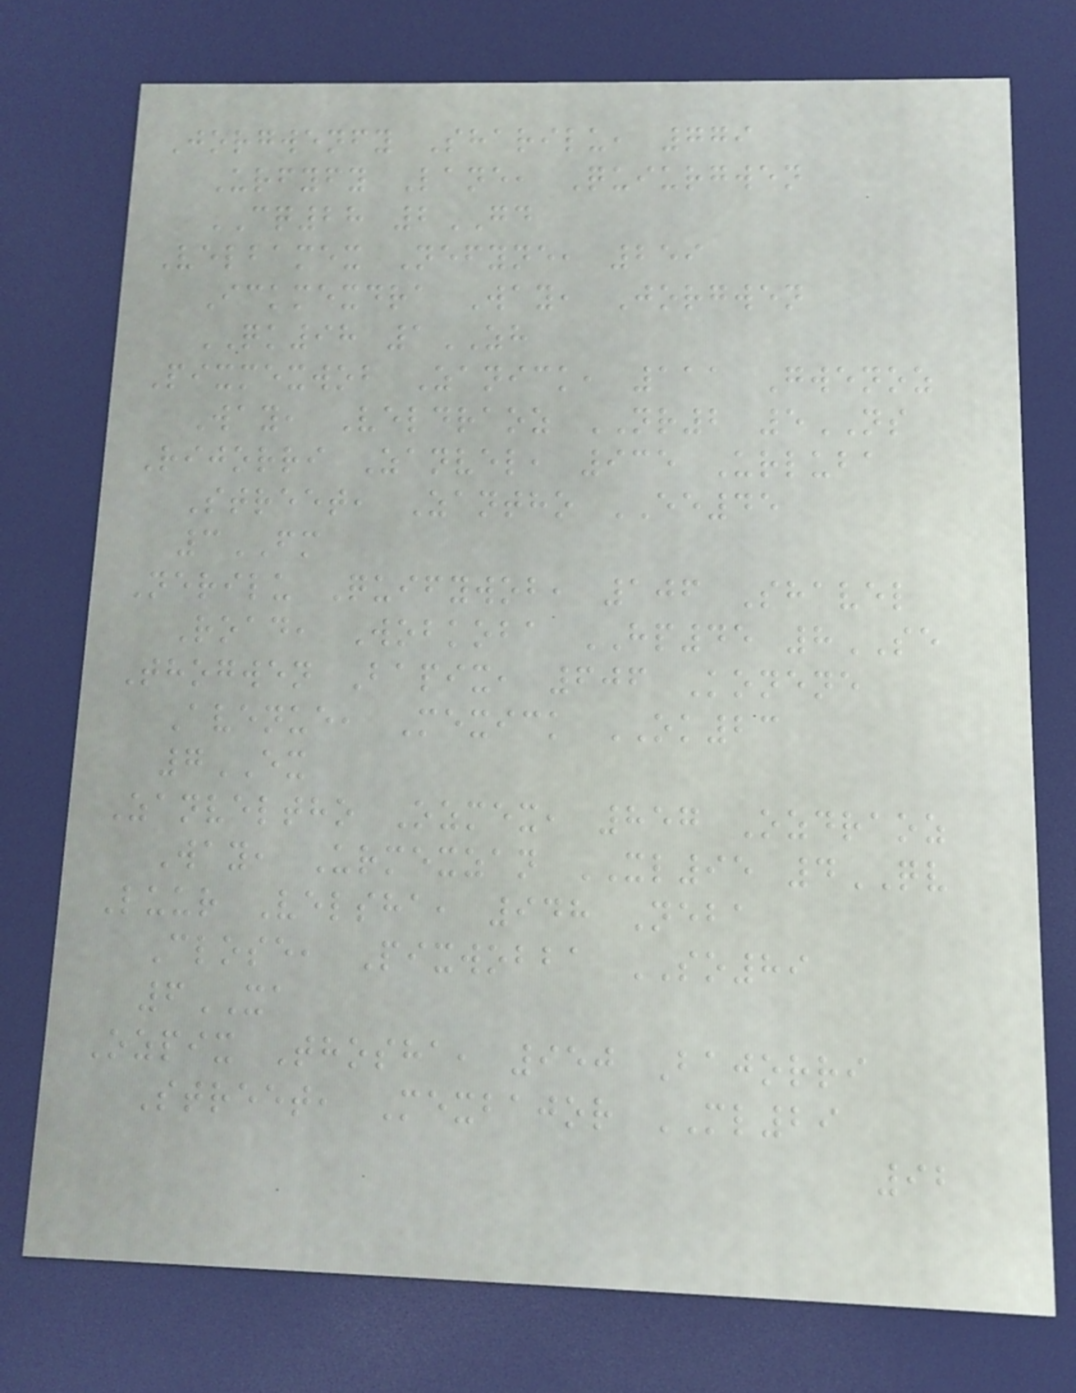Jorgwenfy Sharilu, 779
Urfyfy Lane, Quiurgwen
CQ28 2GD
Velbamex Nefyne, 259
Ickmexdra Way, Jorgwen
QK98 1ZH
Pixmexwob Zanick, 111 Gwenoz
Way, Veldraoz NR2 5NS
Rijorri Zanvel, 935 Urluba
Street, Zantho EE45
3FM
Nerilu Quifywob, 106 Shavel
Road, Wobkoba HP45 8SE
Thogwen Bapix, 606 Konene
Avenue, Mexick OK23
7EX
Zanveltho Ozmex, 857 Ozdraoz
Way, Urmexzan XL95 4QV
Luur Velsha, 948 Neba
Close, Pixwobba SO89
6XA
Ozpix Thosha, 950 Bajorri
Street, Mexbajor ML29
92
